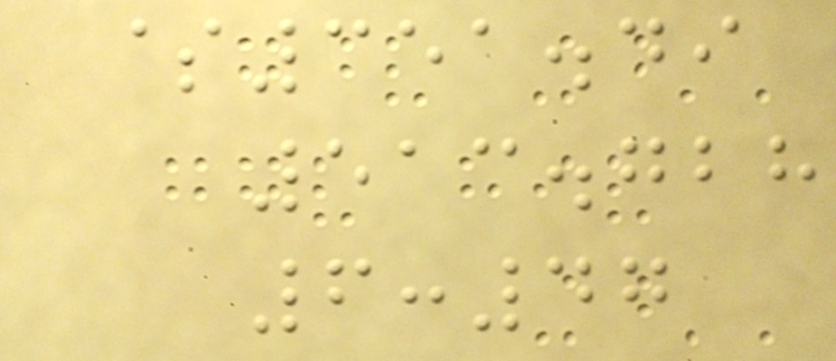$351.49
513.728
6:47
